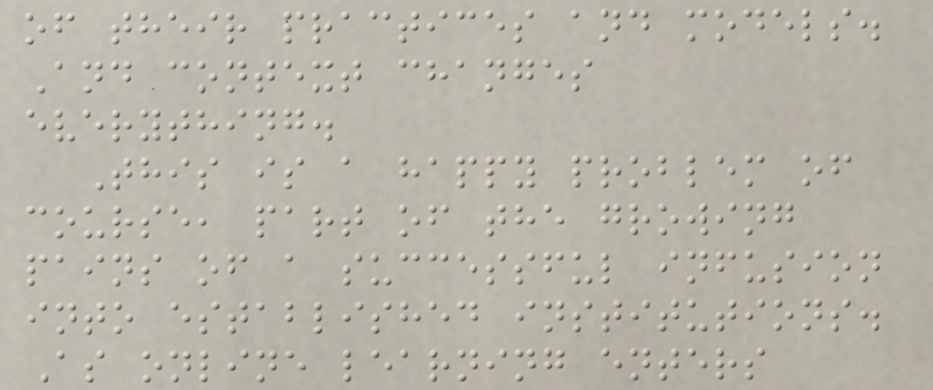of their practices and models.
And context changes
everything.
This is a happy problem of
course, part of the growing
pains of a successful infusion
into established institutions.
As online learning enters
